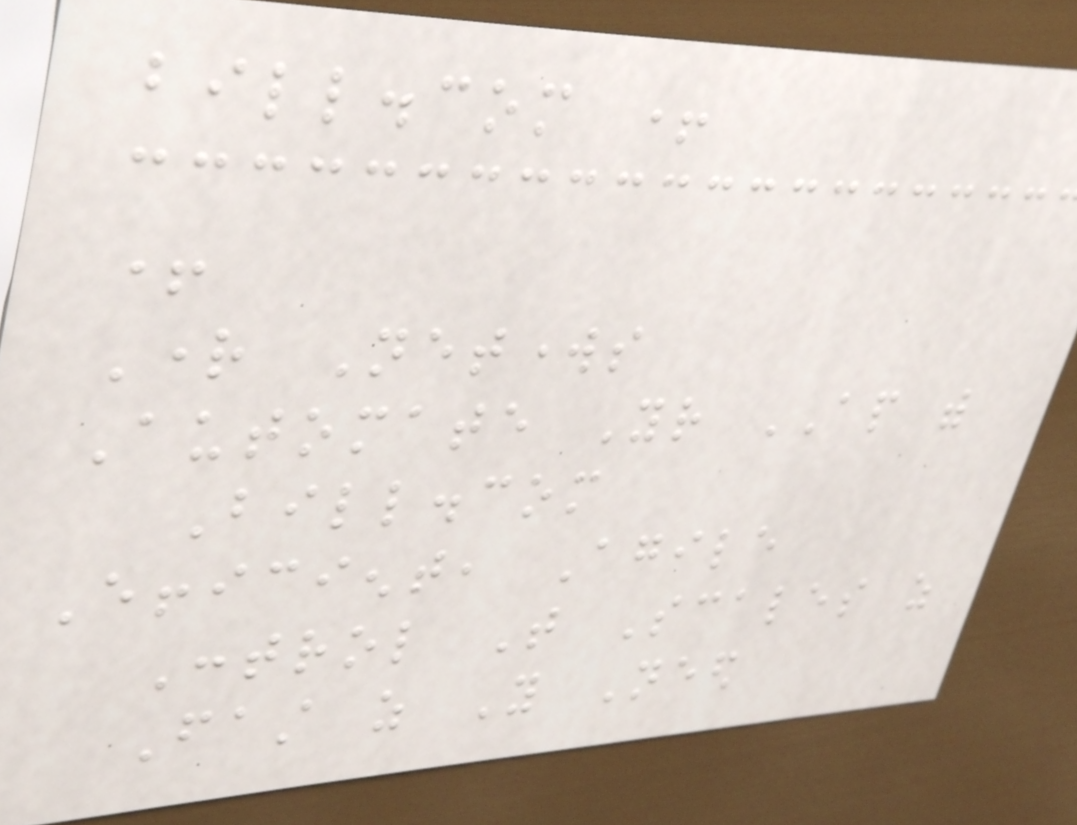bill.com +
+
Right Networks
Automate Your AP with
Bill.com
Efficient, Agile
Control That Scales as
Fast as You Need
